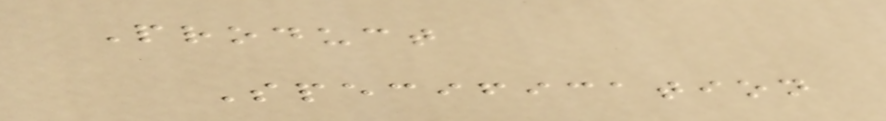Product
Specification
